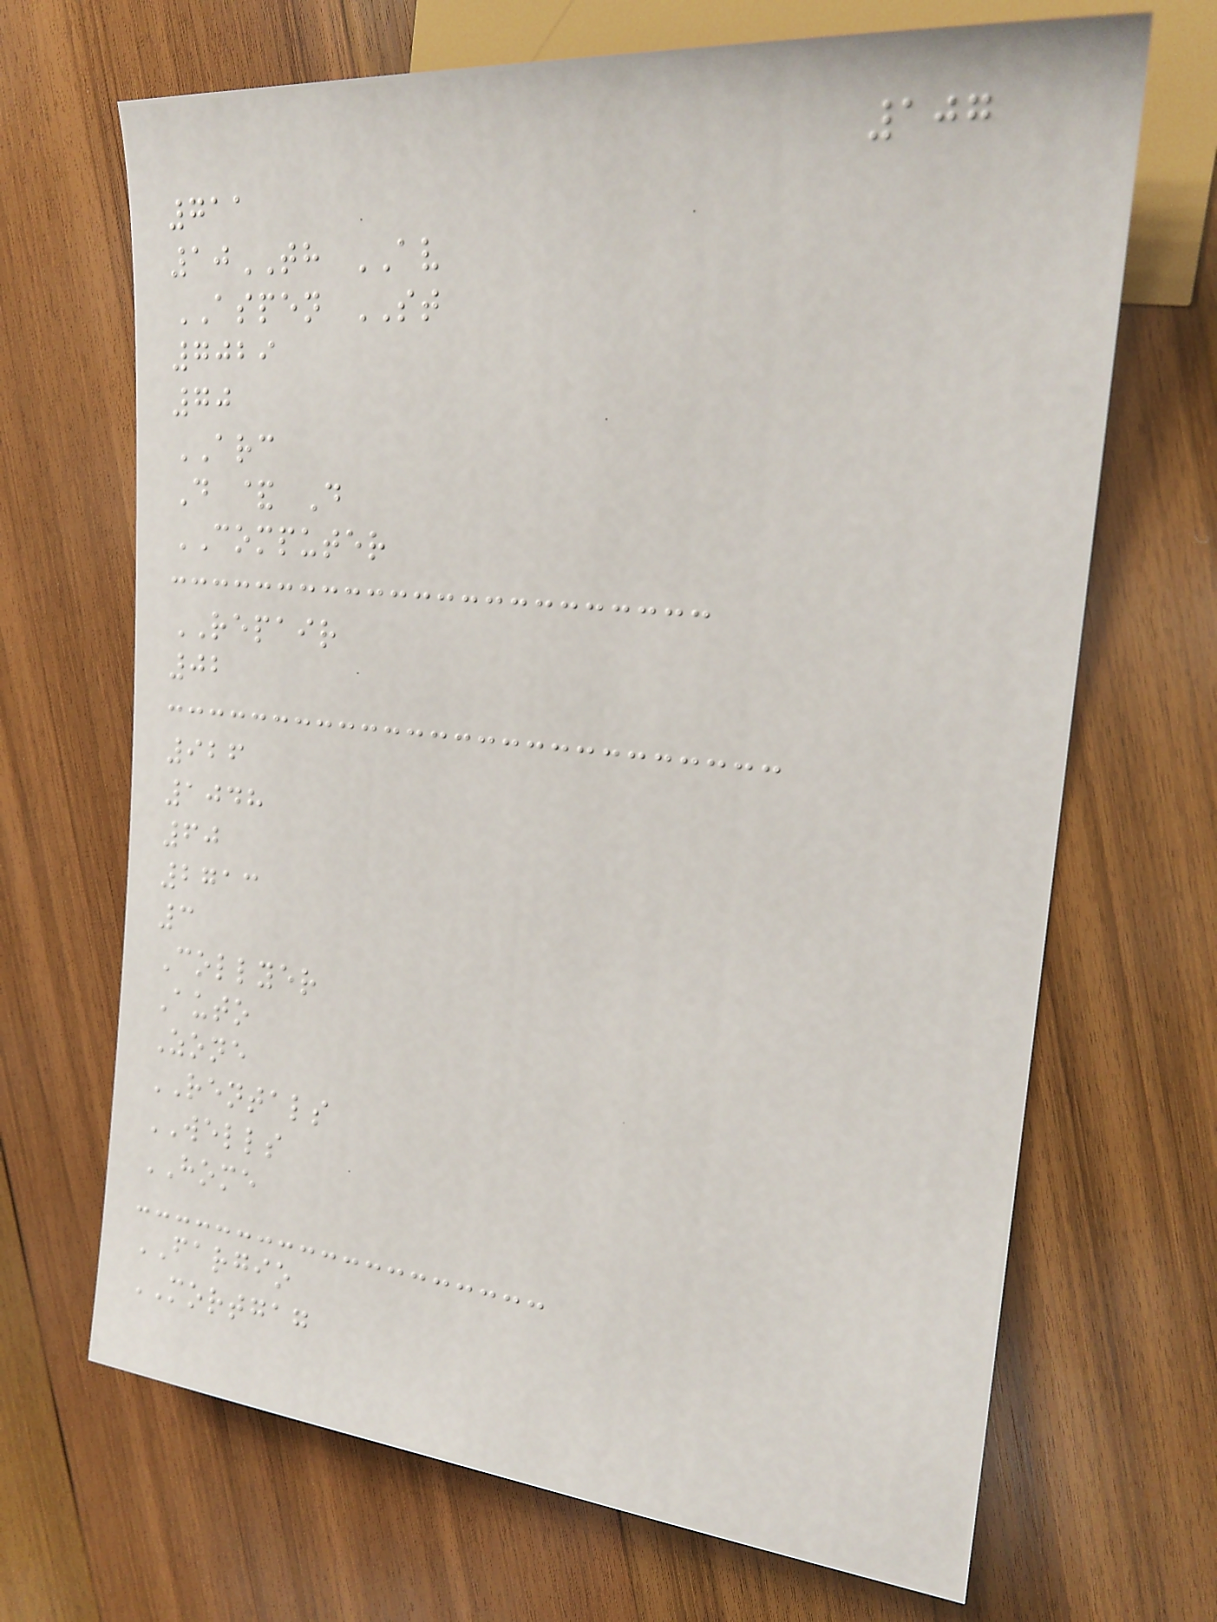107
711
10TH AV
ASPEN ST
7029
70
ARC
D & D
COMPUTER
REPAIR
02
926
1048
60
2713
3
Collyer
Auto
Zone
RENTALS
WELLS
HOME
FARGIO
MORTGAG
